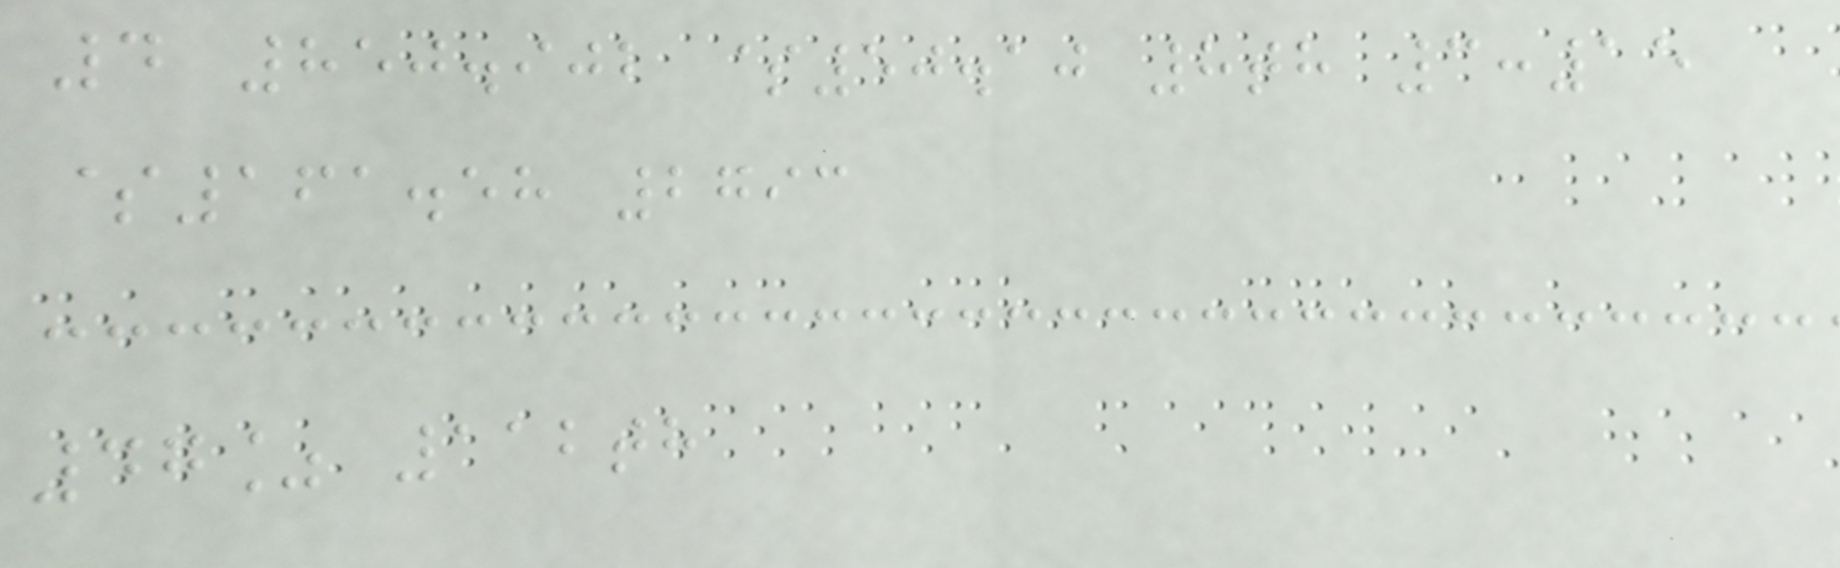4 850.902 $50.10 8th 3:15
$161.58 2793
47% 112th
